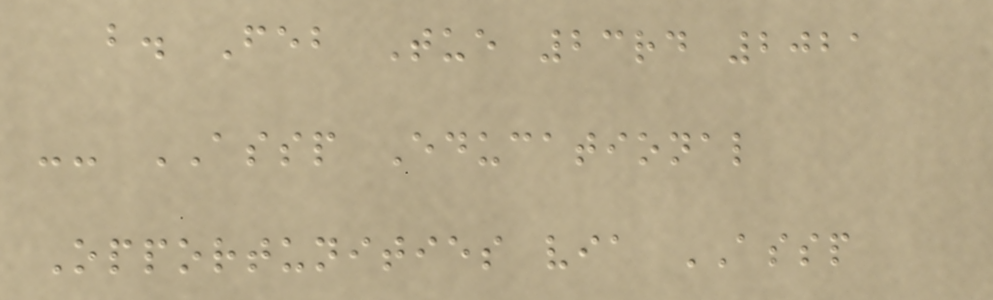b. Feb Tue 23rd 2021
-- ASSP Educational
Opportunities via ASSP
